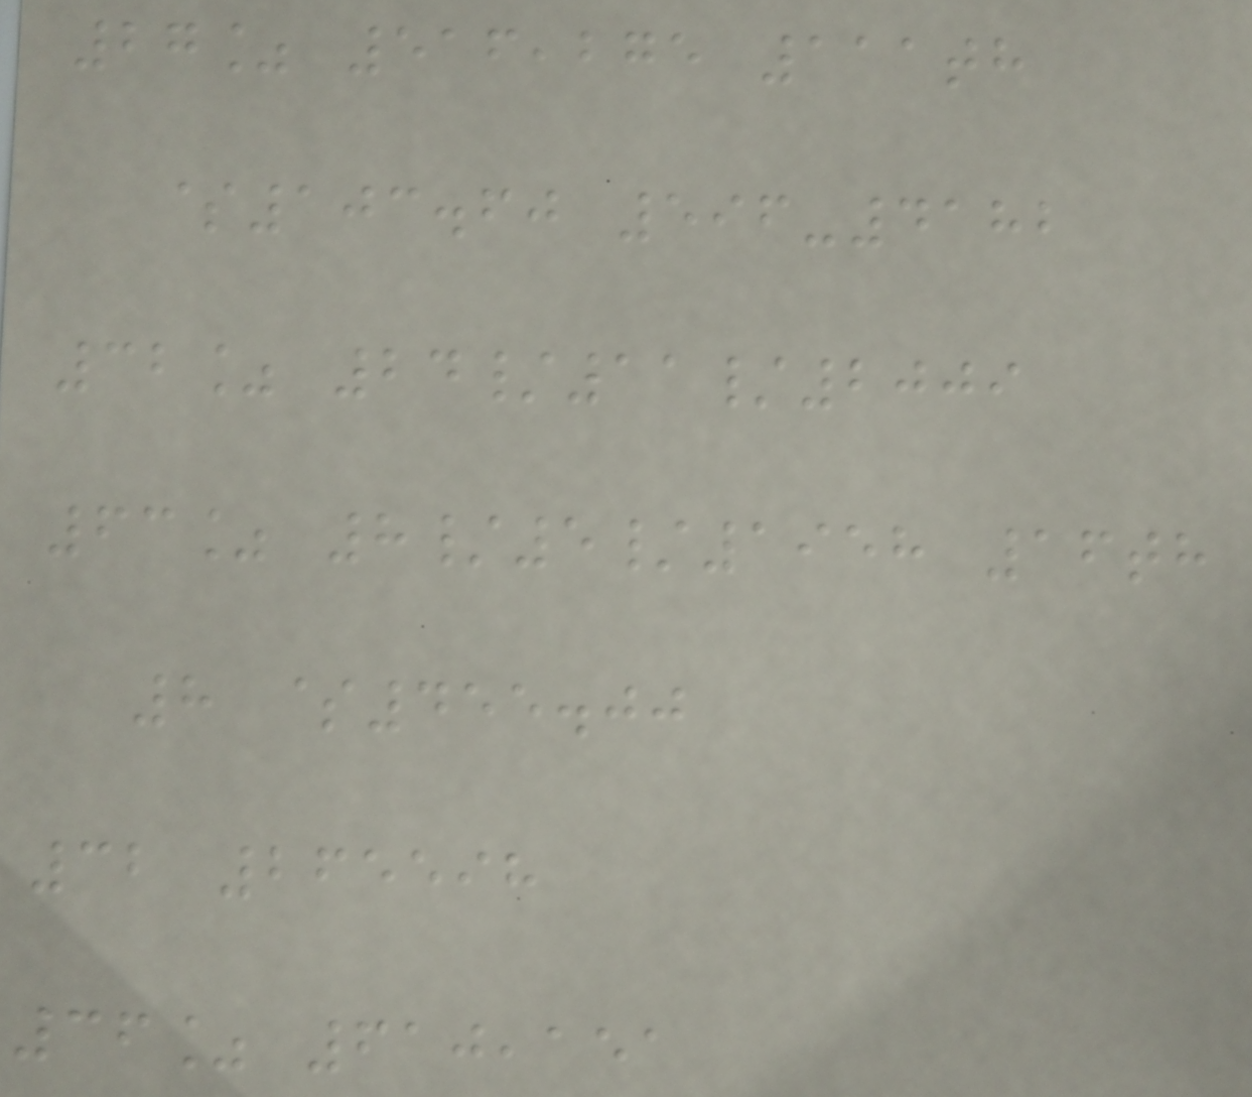27% 516,275 111th
$103.60 596-4182
32% 24/11/2009
63% 8/5/1958 16th
8 $455.00
32 265598
36% 610,151
